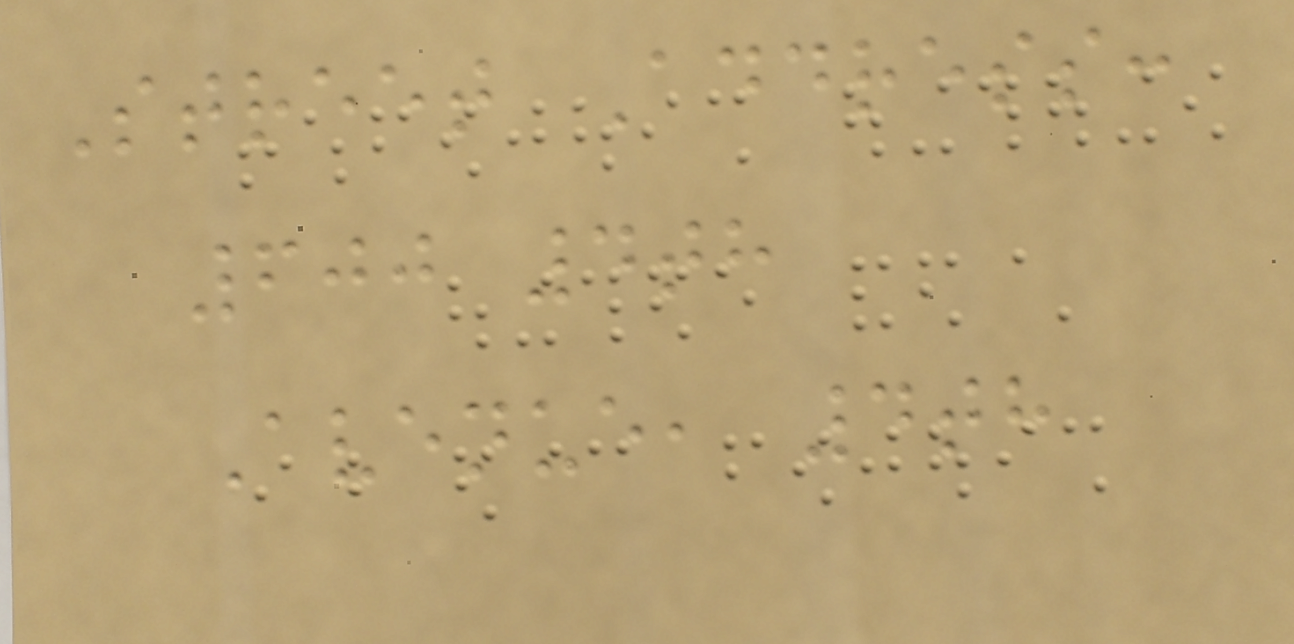Street Address:
600 4th
Avenue, 4th
